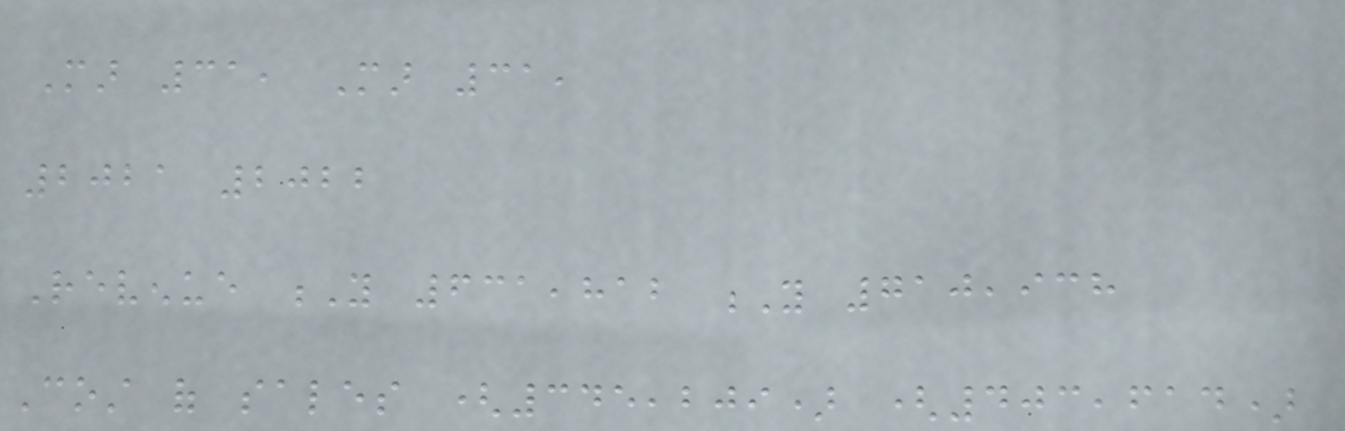Mar 31, Mar 31,
2021 2022
Revenue Y 631,812 Y 710,938
Cost of sales (345,209) (403,614)
